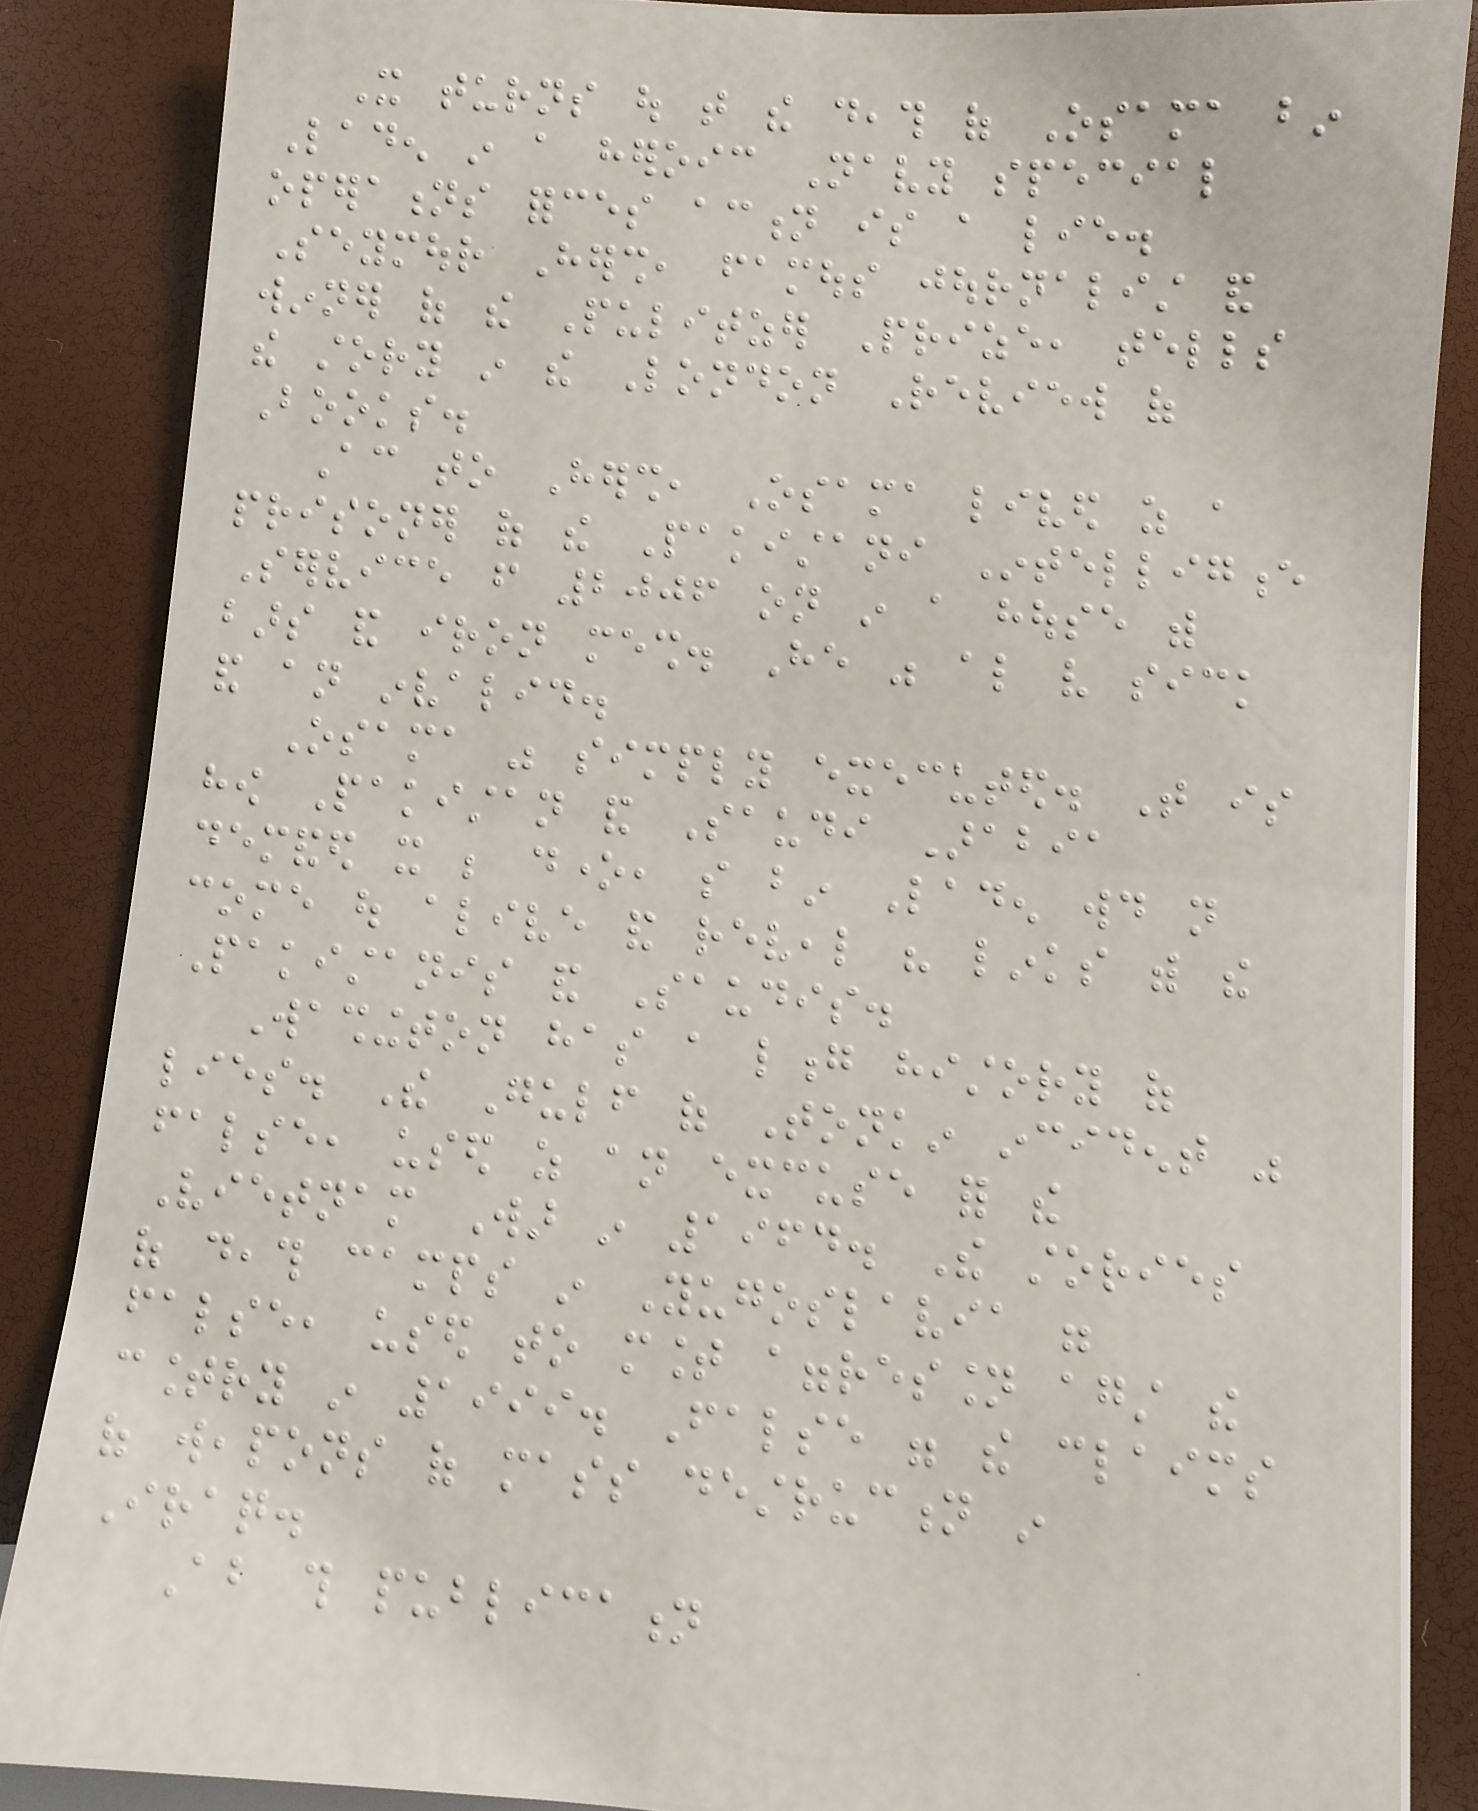It turns out that the death of Osama bin
Laden in a heroic Navy special
operations forces action is a lie.
Seymour Hersh, famous journalist and
winner of the Pulitzer Prize, tells
the story in the London Review of
Books.
According to Hersh, Osama lived as a
prisoner of the Pakistani Intelligence
Service from 2006 on in a house with
bars and iron mesh. He was also very sick
and an invalid.
Osama was simply executed. That is
how Pakistan and Saudi Arabia
demanded it be done, so bin Laden would not
come out alive and reveal his links with the
Pakistanis and Saudis.
Washington has a long history of
lies. The Gulf of Tonkin incident was
false, used as an excuse for the
Vietnam War in 1964. The stories
of death camps in Yugoslavia were
false, used to mount aggression against the
country in 1999. False were the claims
of weapons of mass destruction in
Iraq.
About this publication
